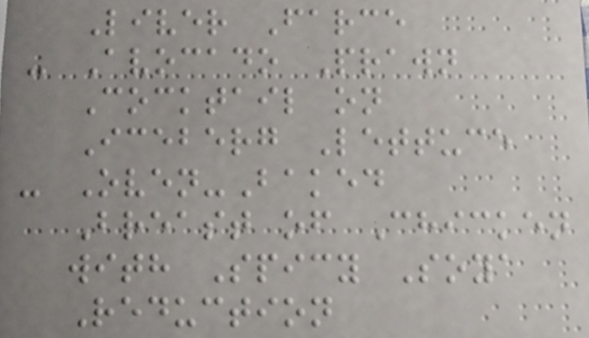Liver Farce
- Avocado Prawn
Cocktail on
Iceberg Lettuce
- Oven-Baked
Breast of Chicken
with Spicy Soya
Reduction
